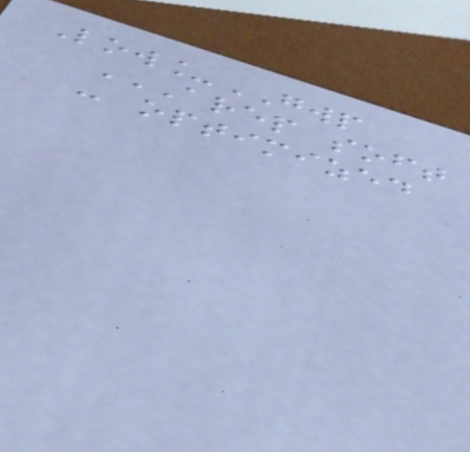Low_GWP
AREP SOFT
- OPTIMIZED
